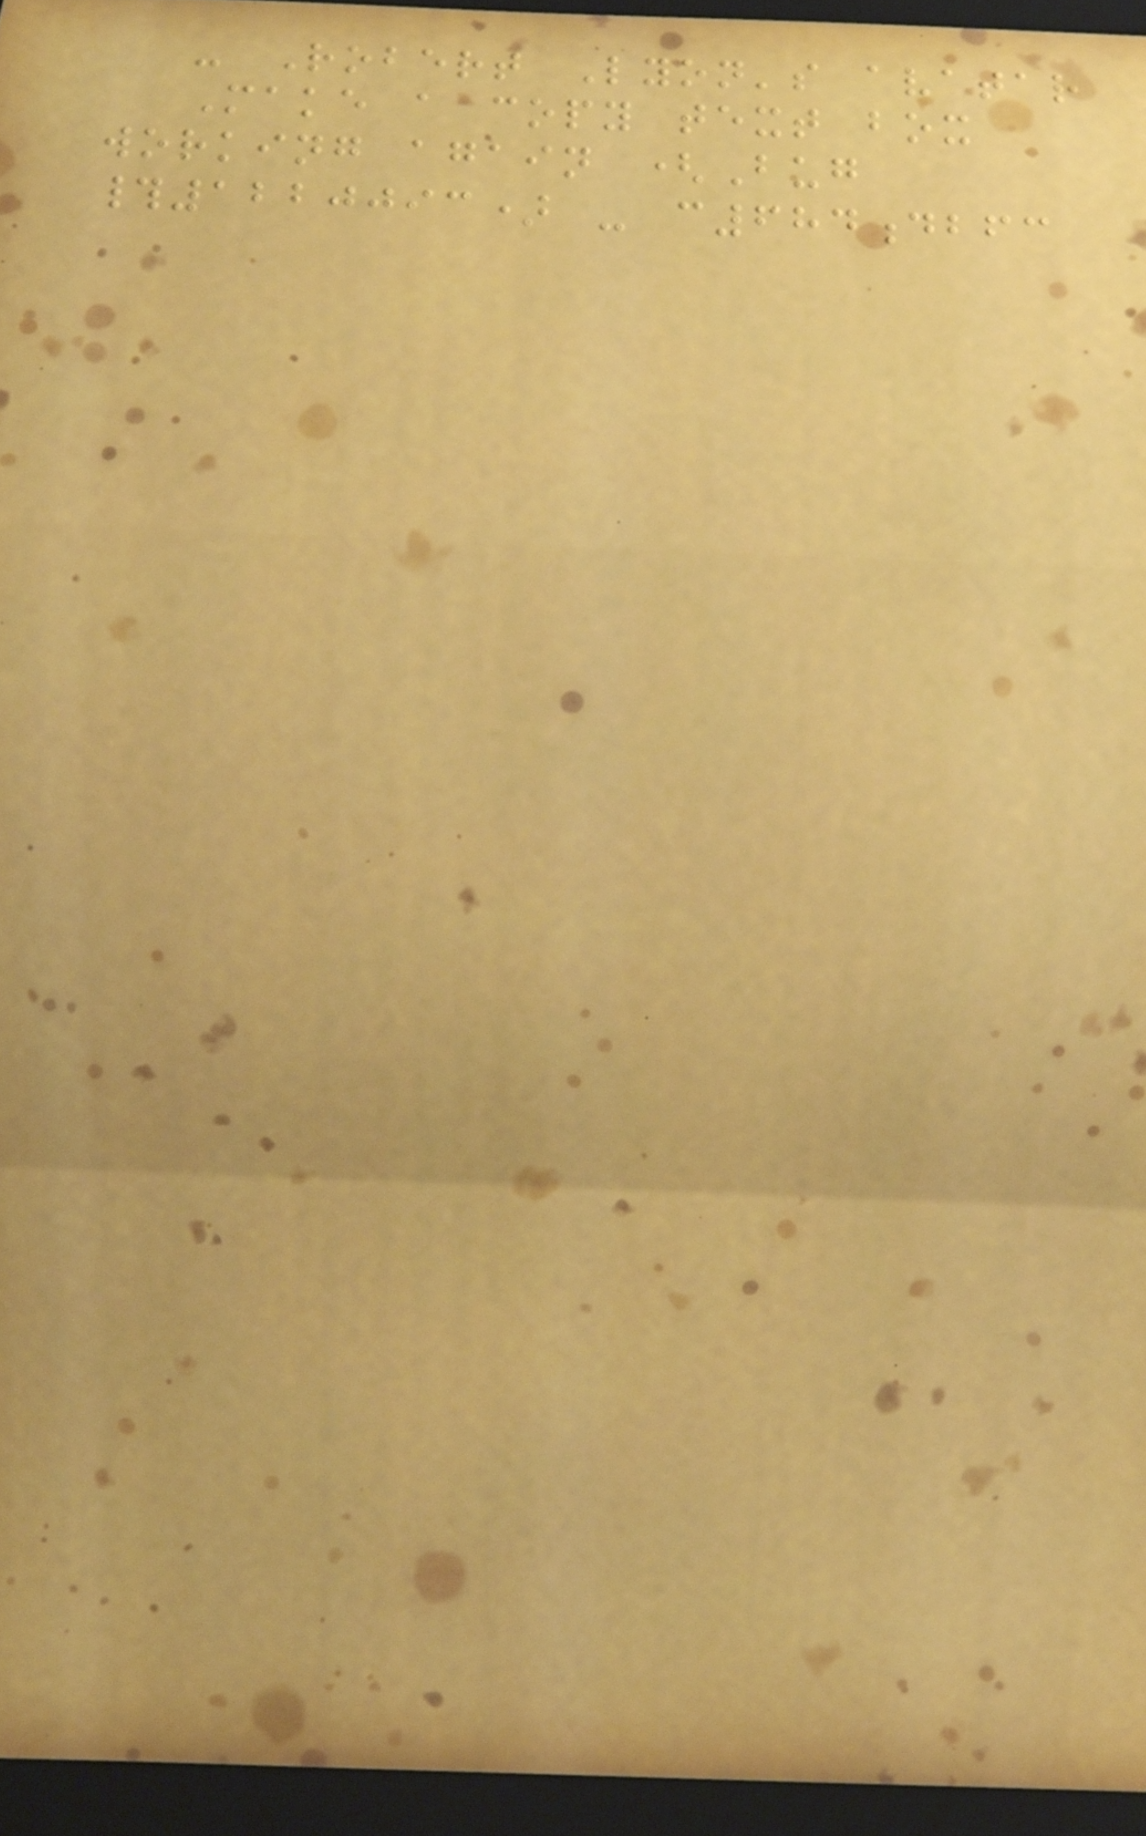- Robert Lyon's avatar
Make a copy text box
working again (Bug
#1220093) - c684dbfc
